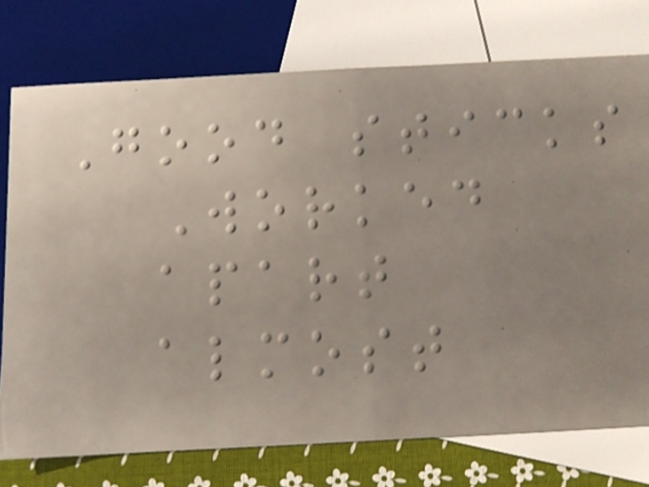Good sticks
Worked
apart
almost
